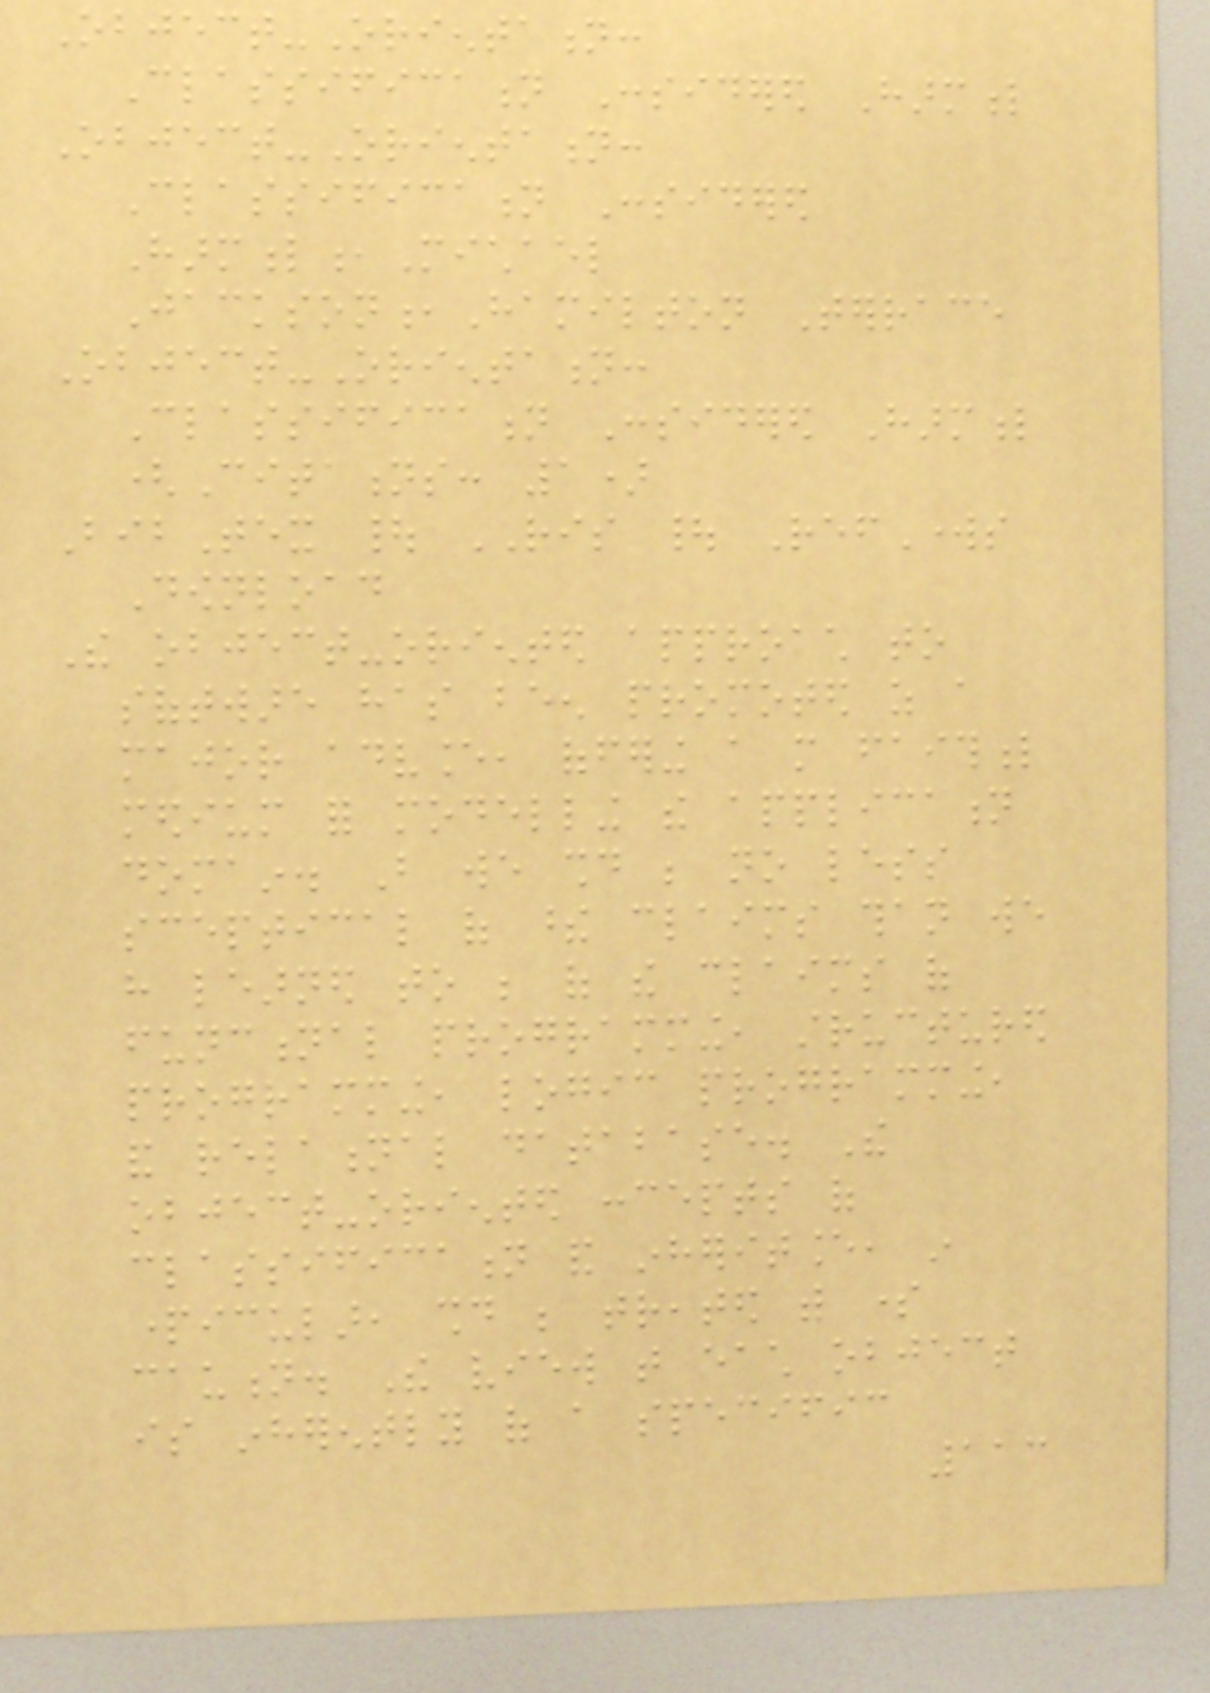Object-Orientation:
Classification Considered Harmful
Object-Orientation:
Classification Considered
Harmful,Michael
Jackson,Hamilton Terrace
Object-Orientation:
Classification Considered Harmful
(Citations: 1)
BibTex | RIS | RefWorks
Download
The object-oriented approach to
software has been promoted as a
major advance, offering a more faithful
medium for modelling the application
domain. But we should be no less
sceptical of these claims than we
have learned to be of the claims of
functional programming, structured
programming, logic programming,
and relational database. The
object-oriented concepts of
classification and inheritance, in
particular, should be treated with some
caution. The view that each object
is inherently of a specific
113
